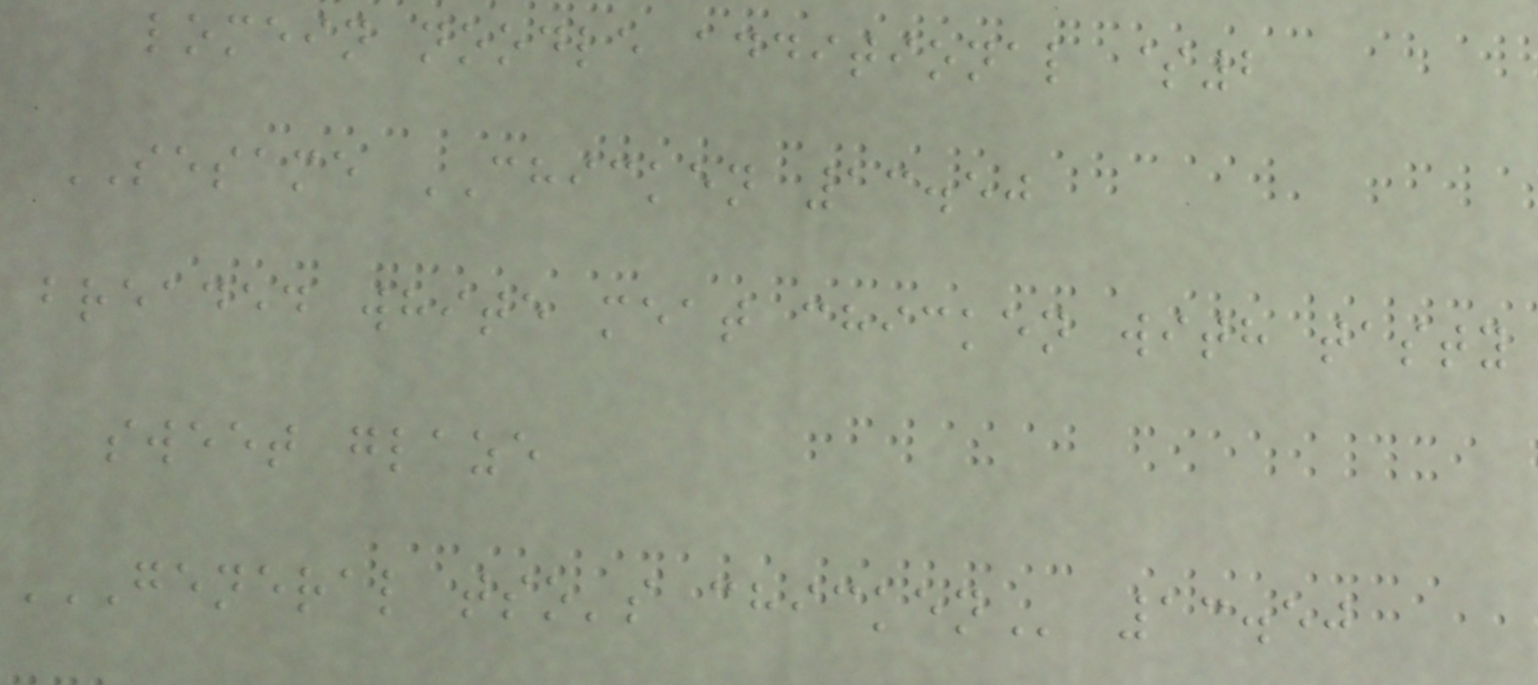lomein noodle additional $2
SESAME CHICKEN 13.50
breaded white meat chicken with tasty
sweet glaze
GENERAL TSO'S CHICKEN 13.50
